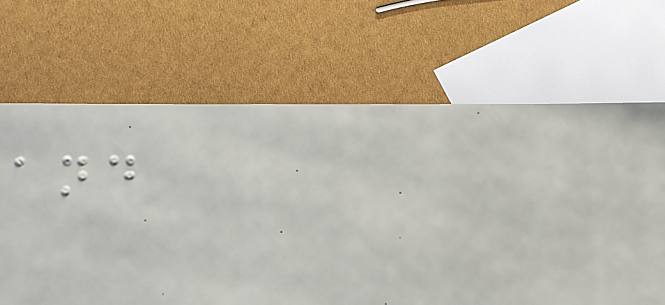and
